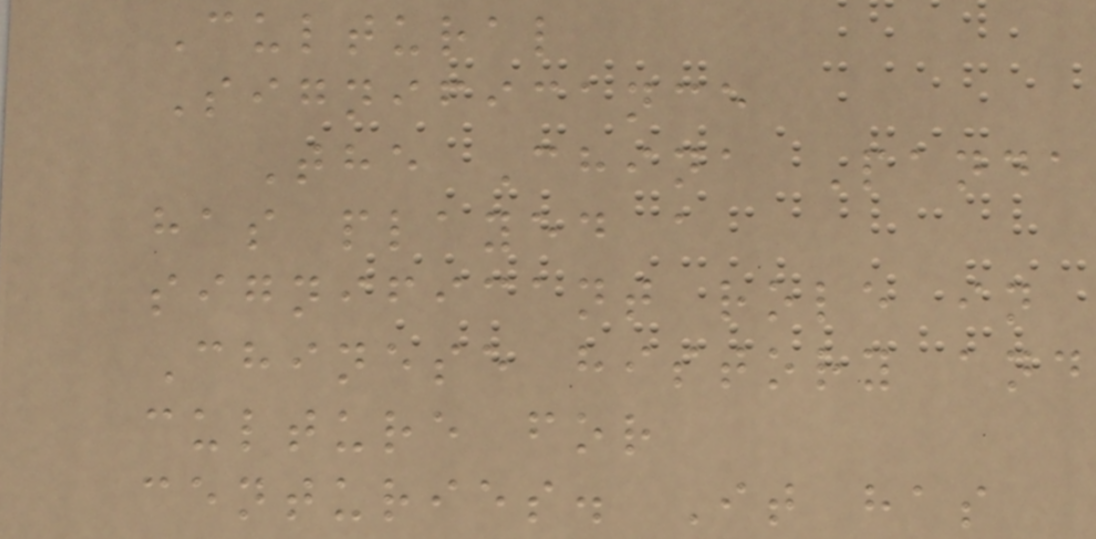Cultural
Significance
The China Panda
has played a
significant role in
Chinese history and
culture for
centuries. It has
